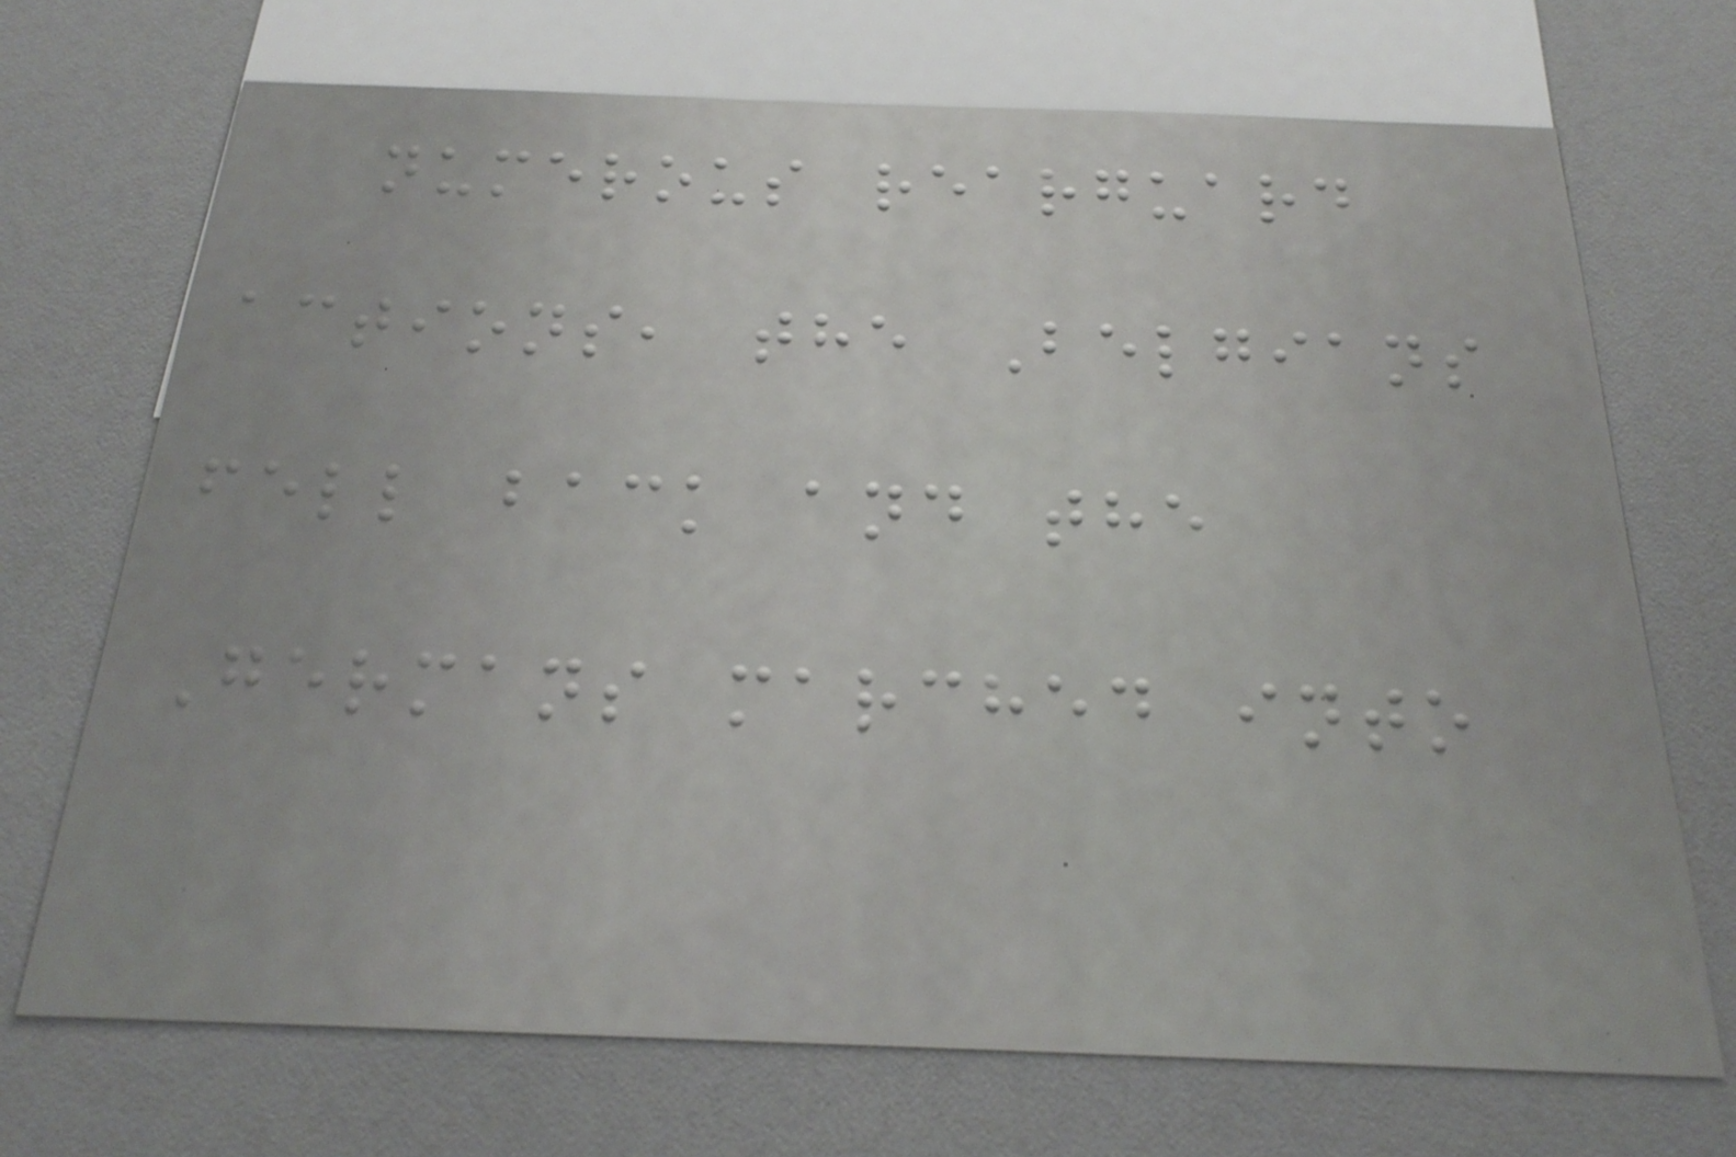numerous rearguard
actions, the Belgians
fell back and the
Germans marched into
